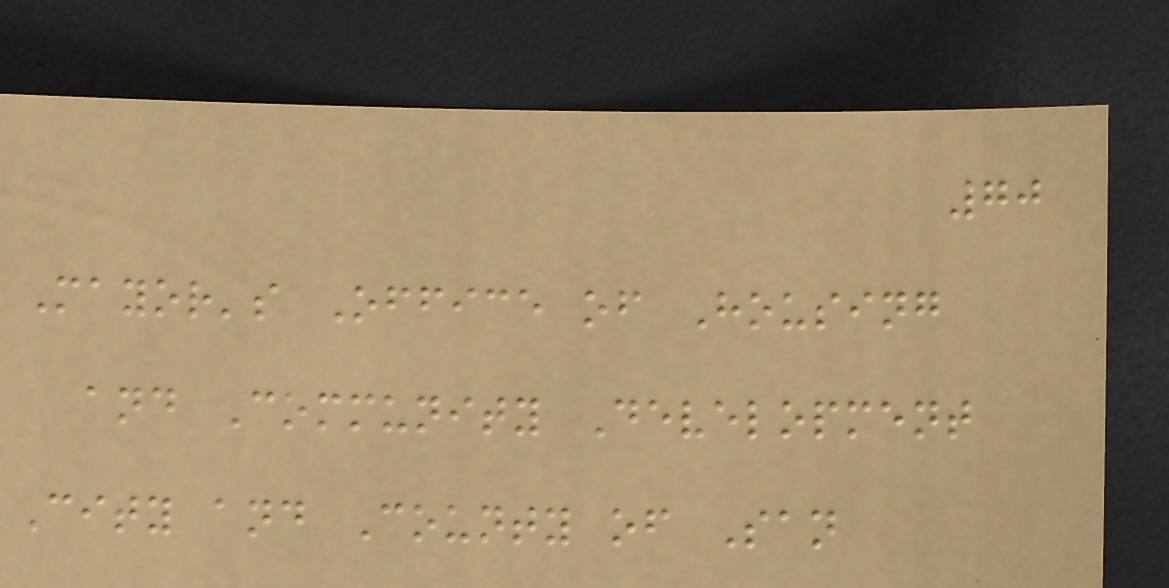70
Mayor's Office of Housing
and Community Development
City and County of San
